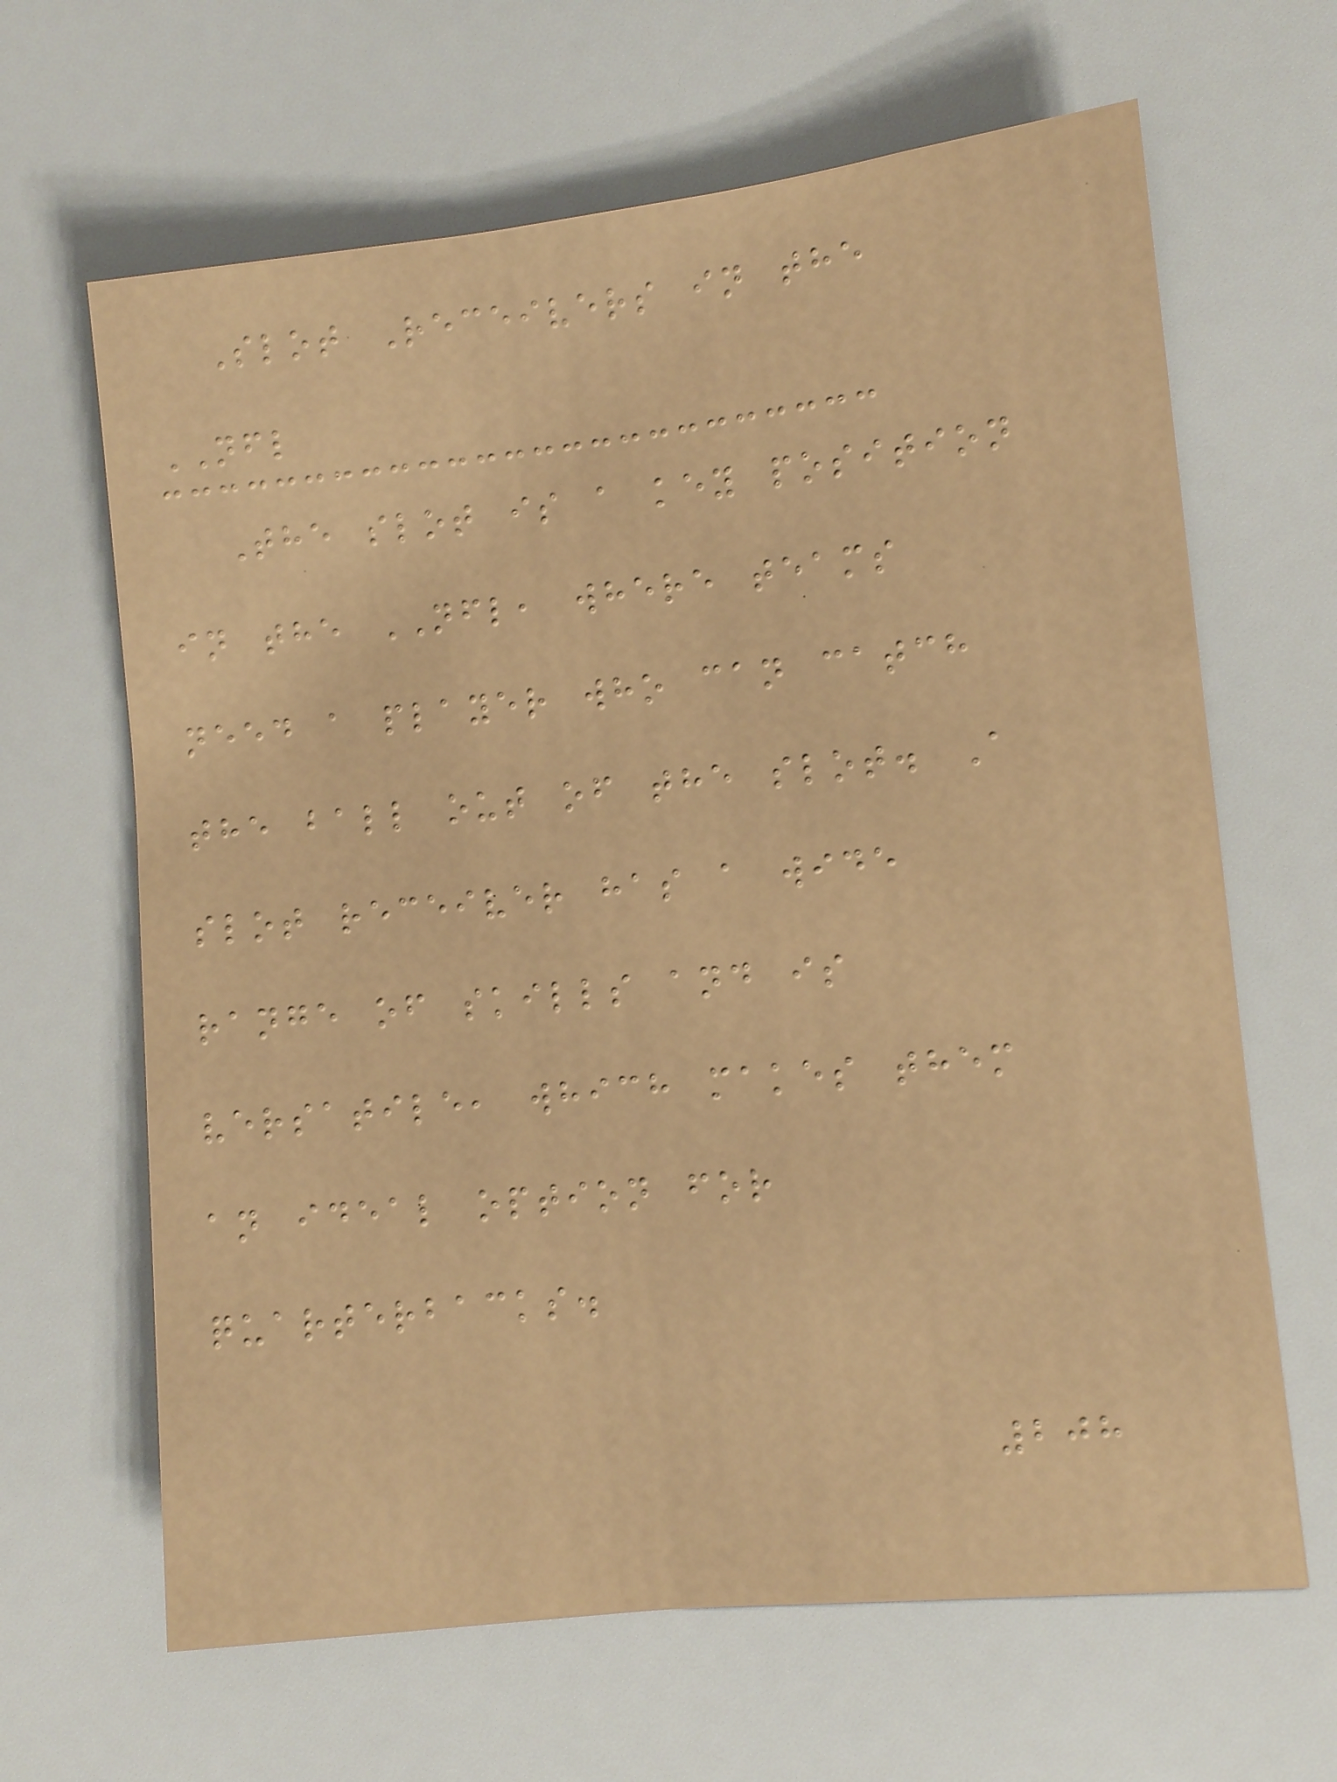Slot Receivers in the
NFL
The slot is a key position
in the NFL, where teams
need a player who can catch
the ball out of the slot. A
slot receiver has a wide
range of skills and is
versatile, which makes them
an ideal option for
quarterbacks.
208
